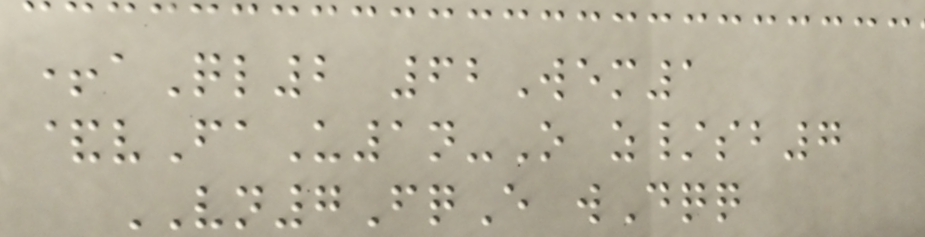+aQl2 62Wem1
&vFaU1n-O z/sb7
VN7FqE wDqq
